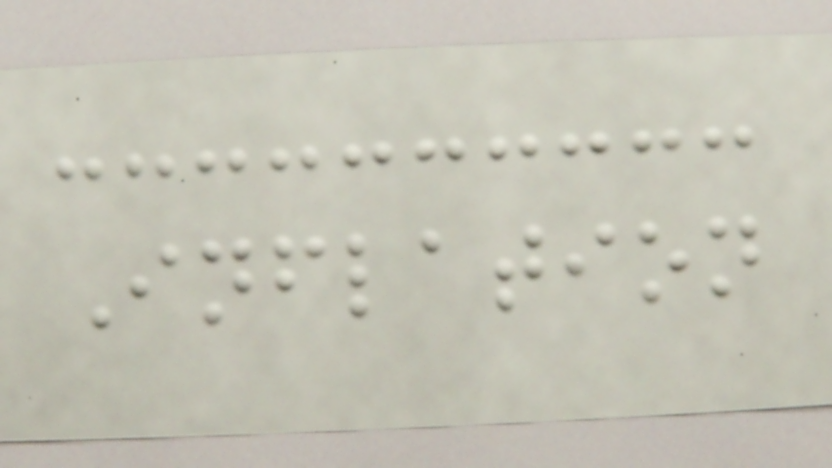Inflation
